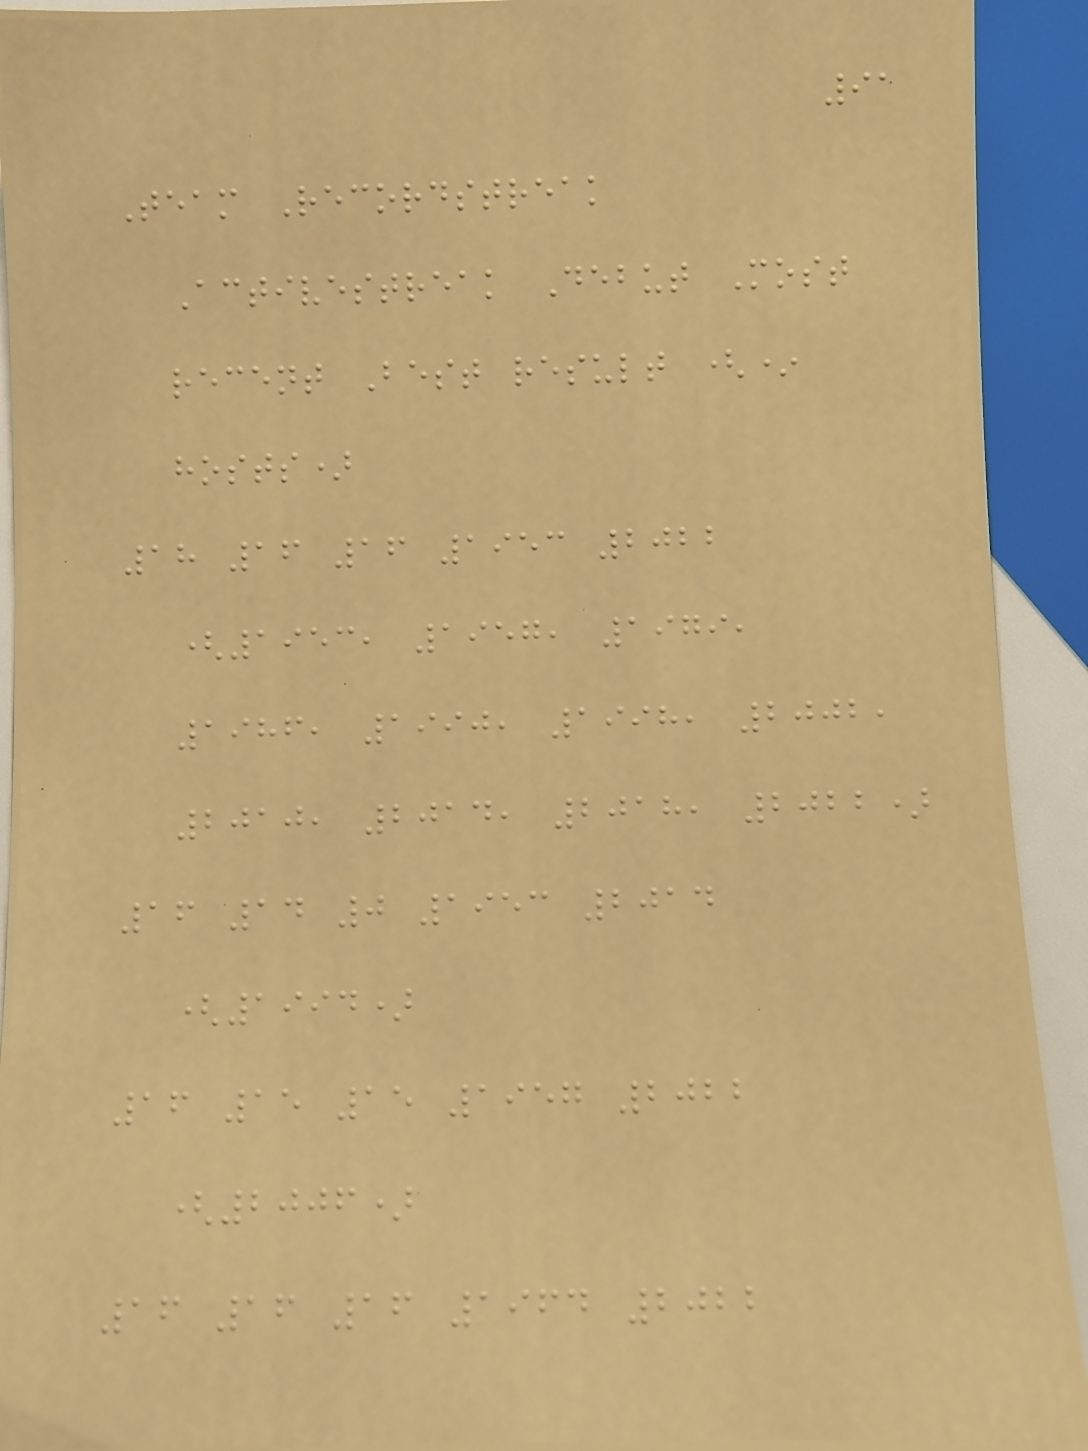91
Team Recordstreak
Activestreak Debut Most
recent Best result (*
hosts)
18 16 16 1953 2022
(1953, 1957, 1979,
1986, 1990, 1998, 2002,
2010, 2014, 2018, 2022)
16 14 0 1953 2014
(1994)
16 15 15 1957 2022
(2006)
16 16 16 1964 2022
